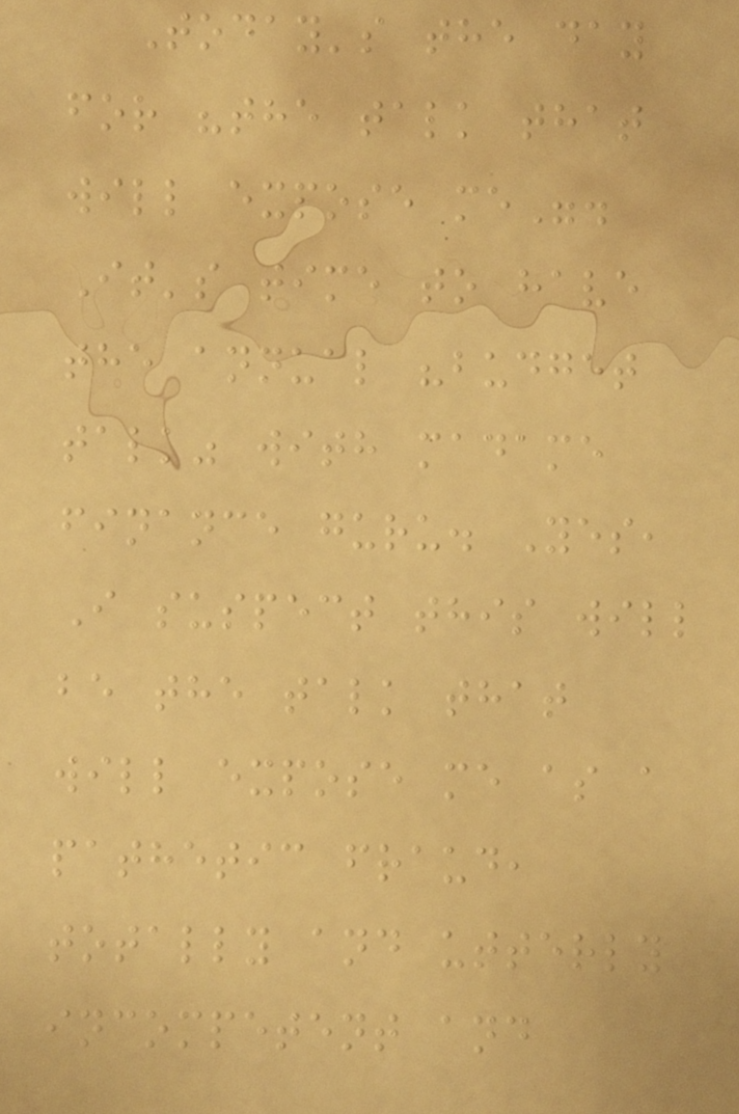Today's the day
for "the talk that
will expose me".
It's time to have
the annual "budget
talk" with madame
finance guru. Yes,
I suspect this will
be the talk that
will expose me as a
pathetic fraud,
totally and utterly
incompetent and
